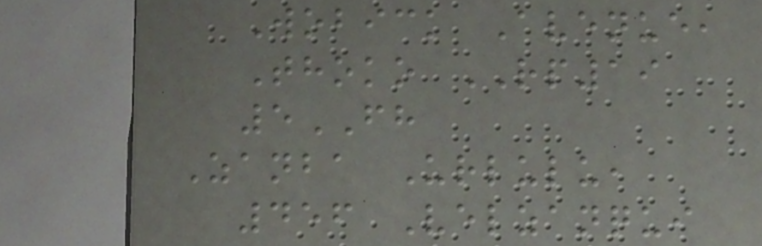Wobick Avenue,
Thoko RP19
5FH
Zanba Urlulu,
456 Velzanqui
